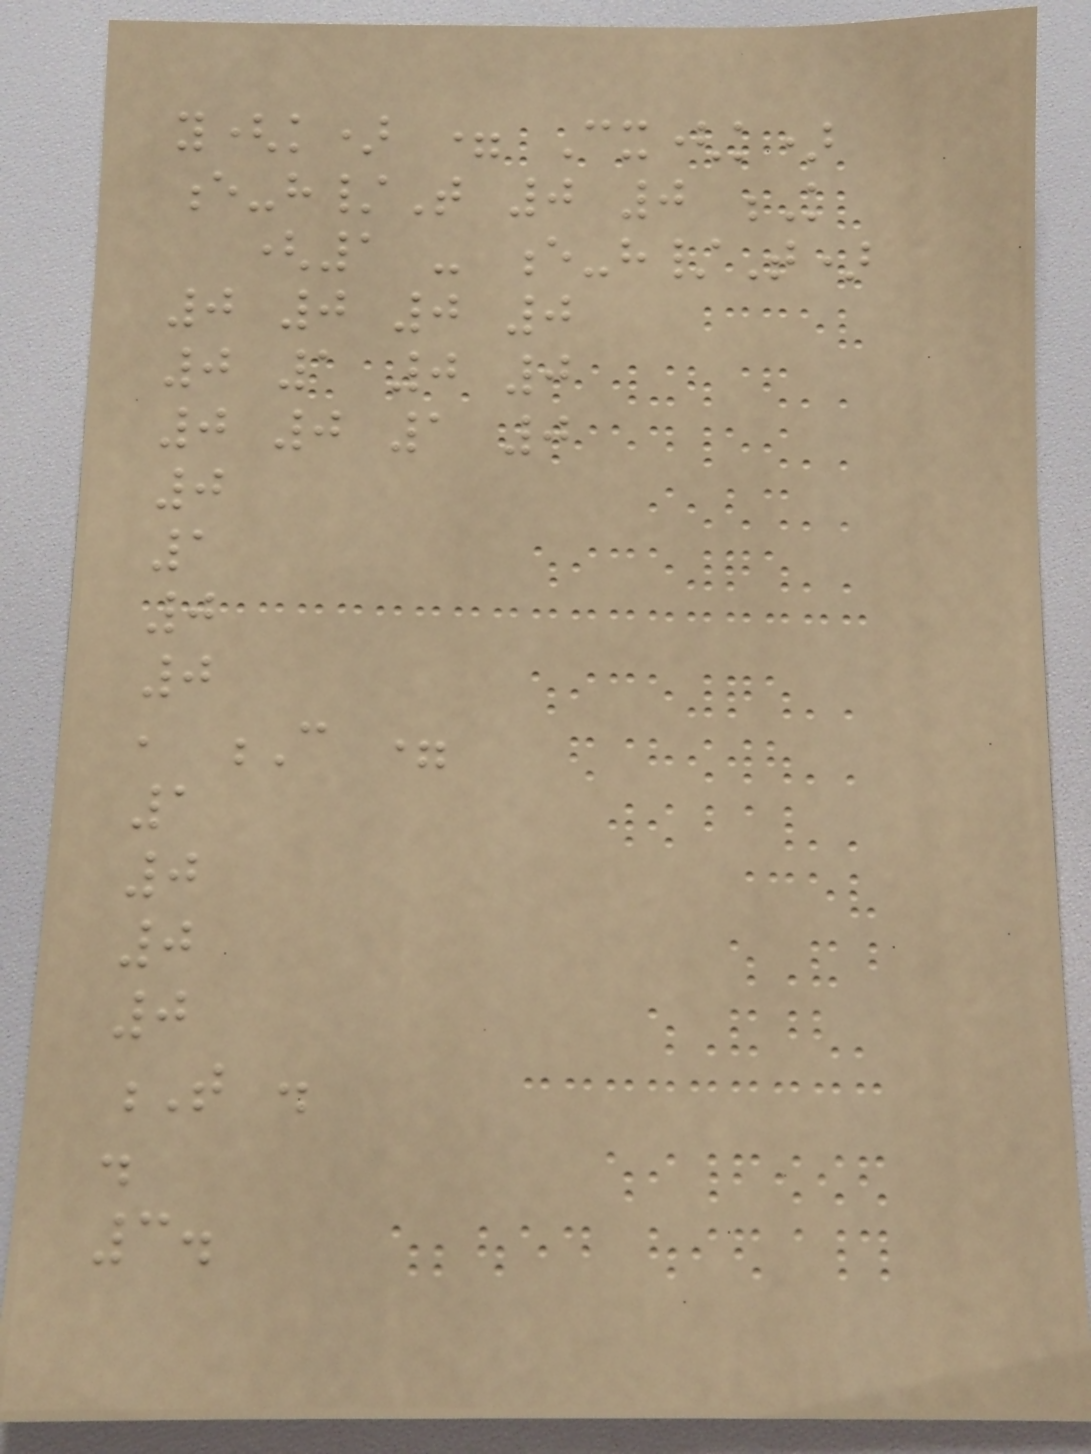y(k) = Cx(k)
e-h/T 0 0 K
(1 - e-h/T)
0 0 0 0
0 1 0 0
0 0 1 0
0
1
0
0
, C =
1
0
0
0
T .
.
3.
